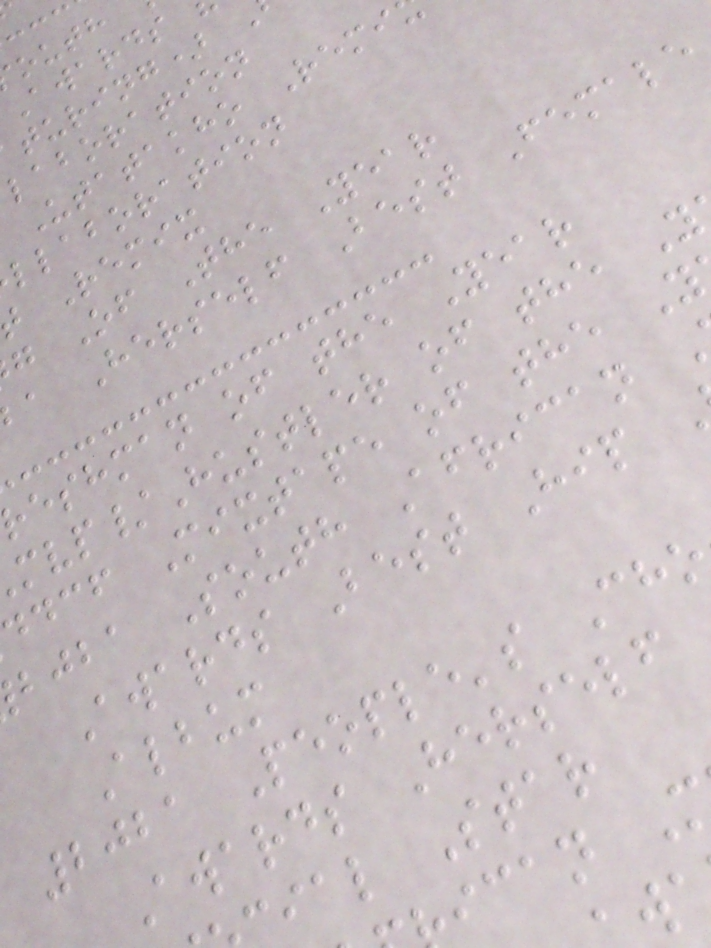Awards
turing)
laboration
Utatakho Remi
llaboration
Remix
g Of The Year
a Herself Best Female
eshman of the Year
/Hustler of the Y
ddcf Mixtape of the Y
bjba South African
Awards Best Hip
Album
2021 People's Ch
Awards Herself
ial Star
